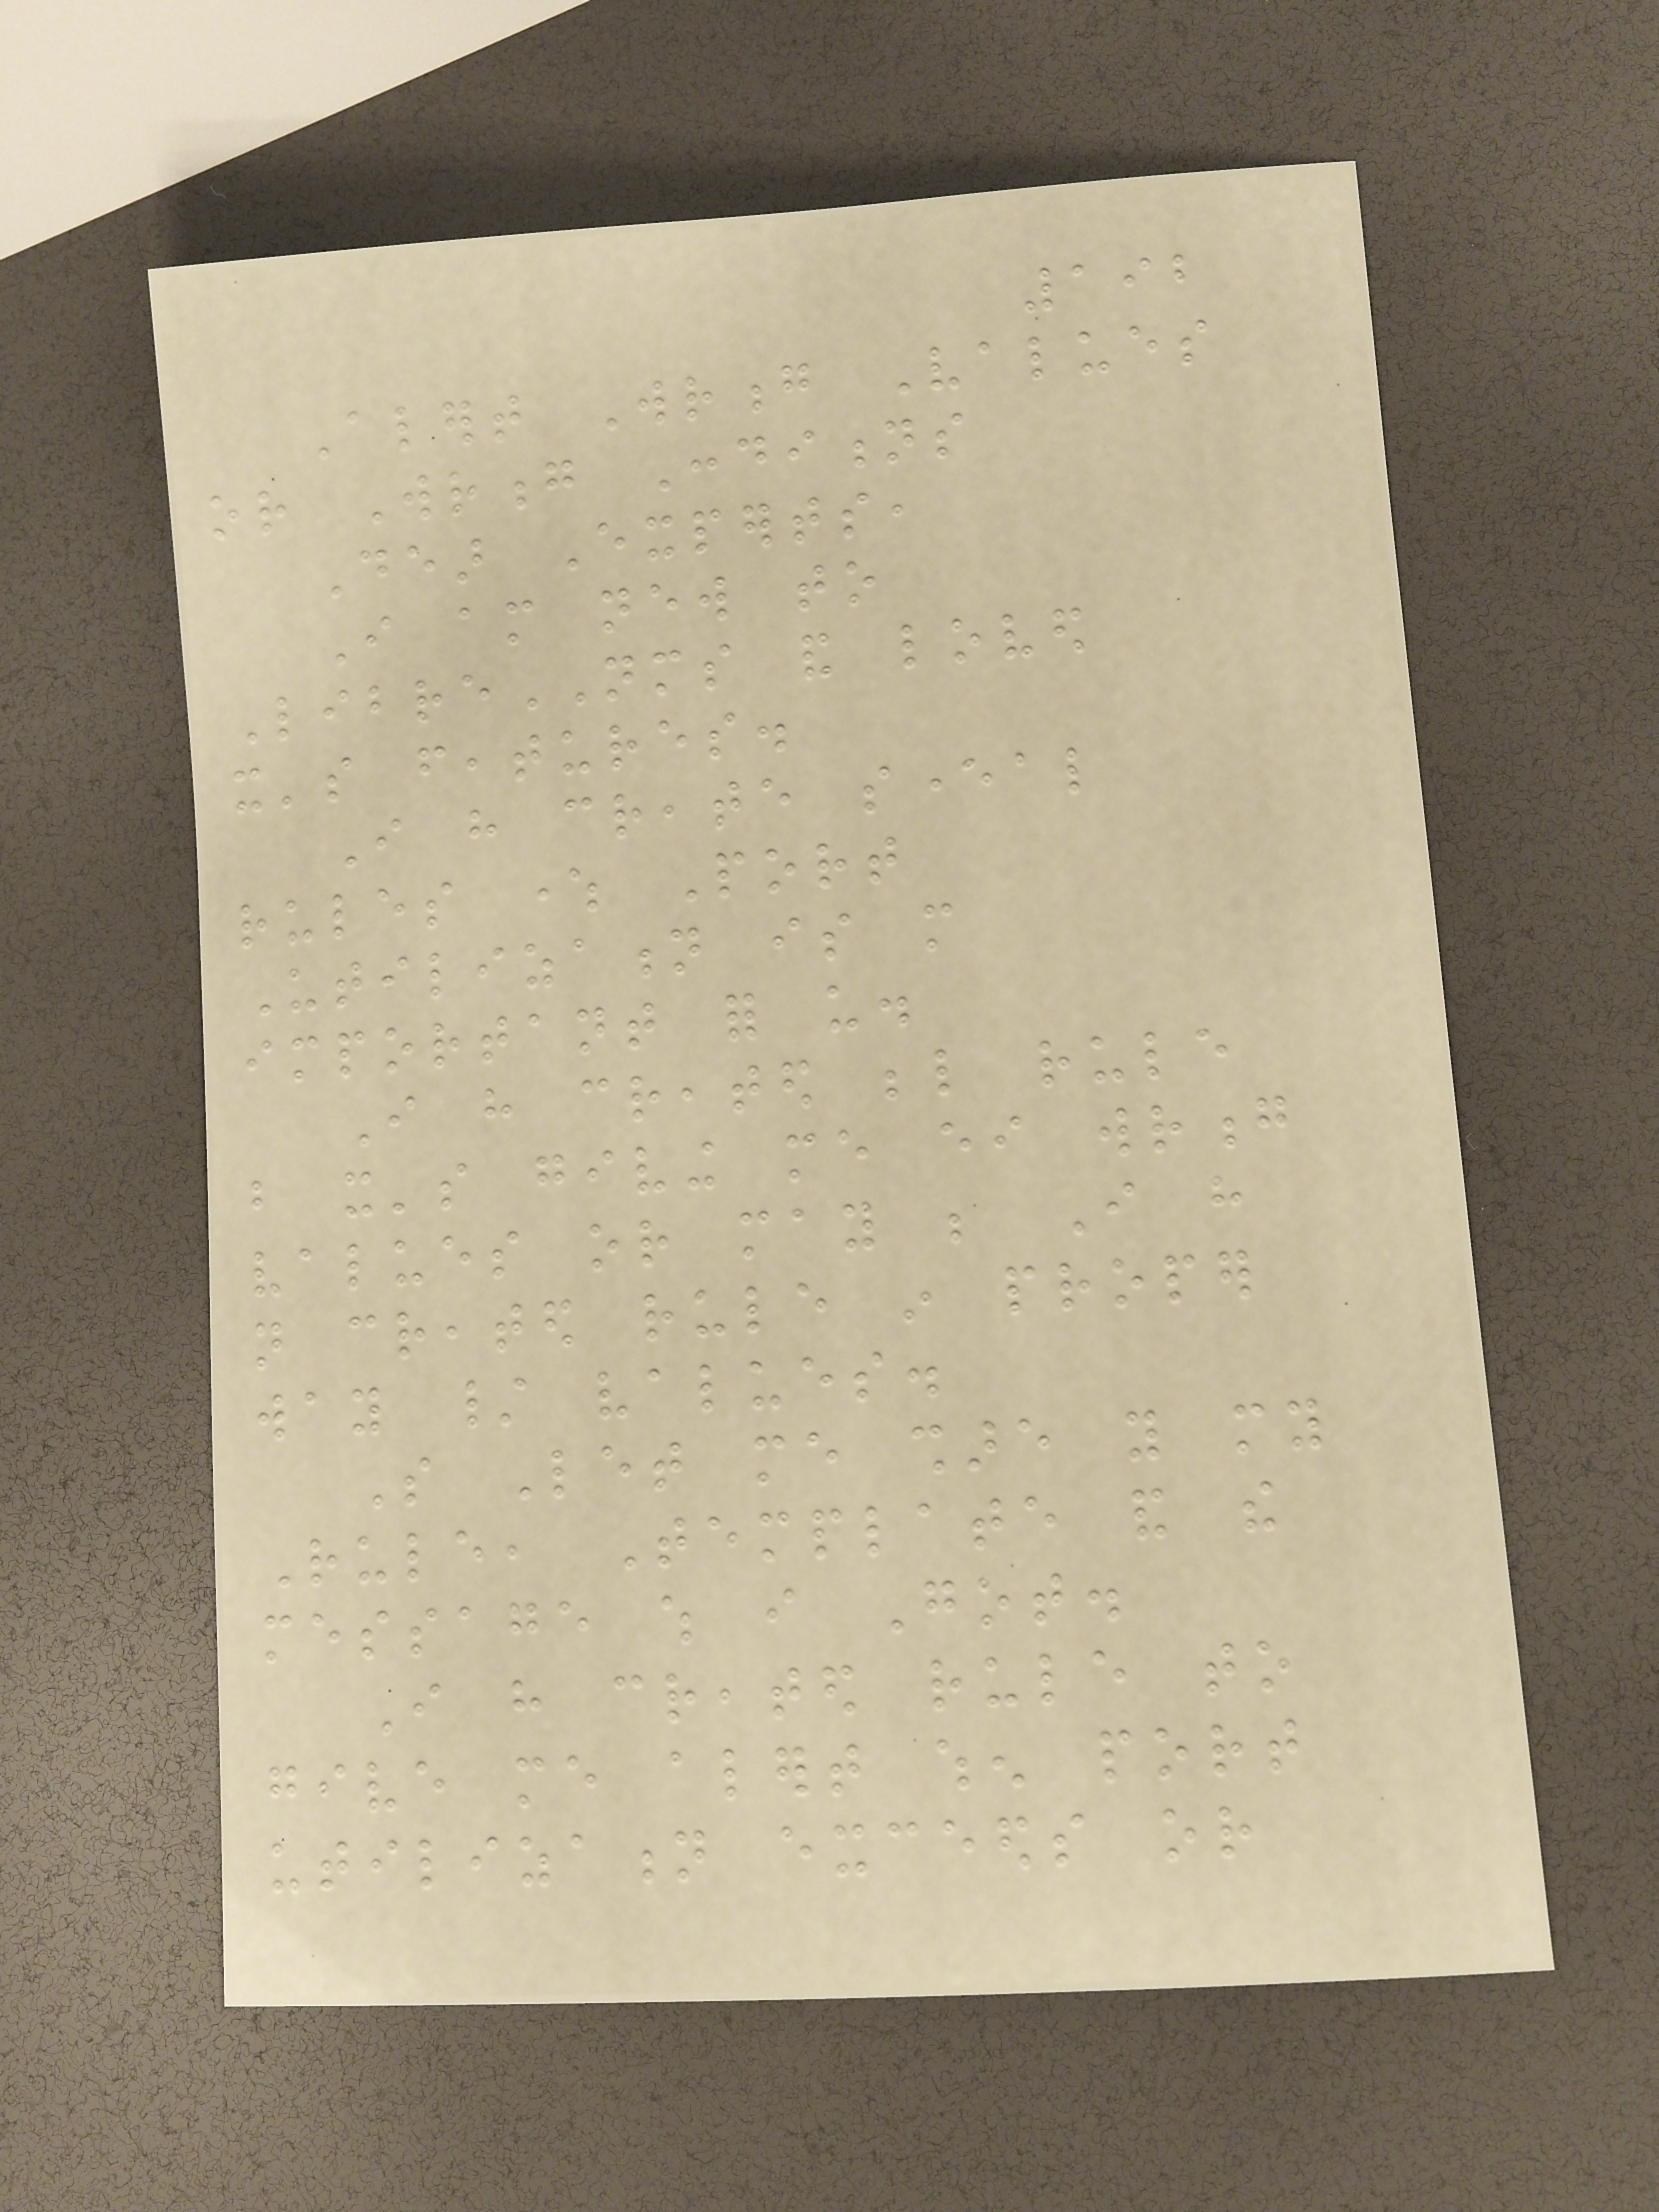192
Alert Wrong Values
or Wrong Conditions
Dear Experts,
I am new to
LibreNMS and loved
it's features.
I have create several
rules where Port
Utilization is more
important for us.
I have created below rule
but it's giving me either wrong
values or may be I have
not created rule in proper
way / values.
So Let me share you my
Rule, Template and the
message which i Got.
I have created rule to
give me alert when port
utilization exceeds or
